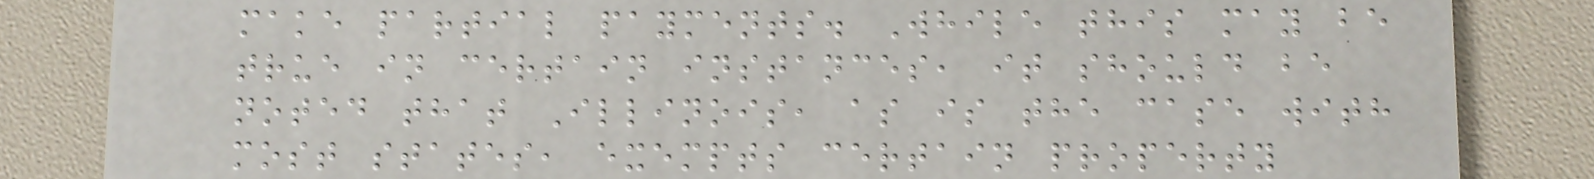make partial payments. While this may be
true in certain instances, it should be
noted that Illinois, as is the case with
most states, exempts certain property
